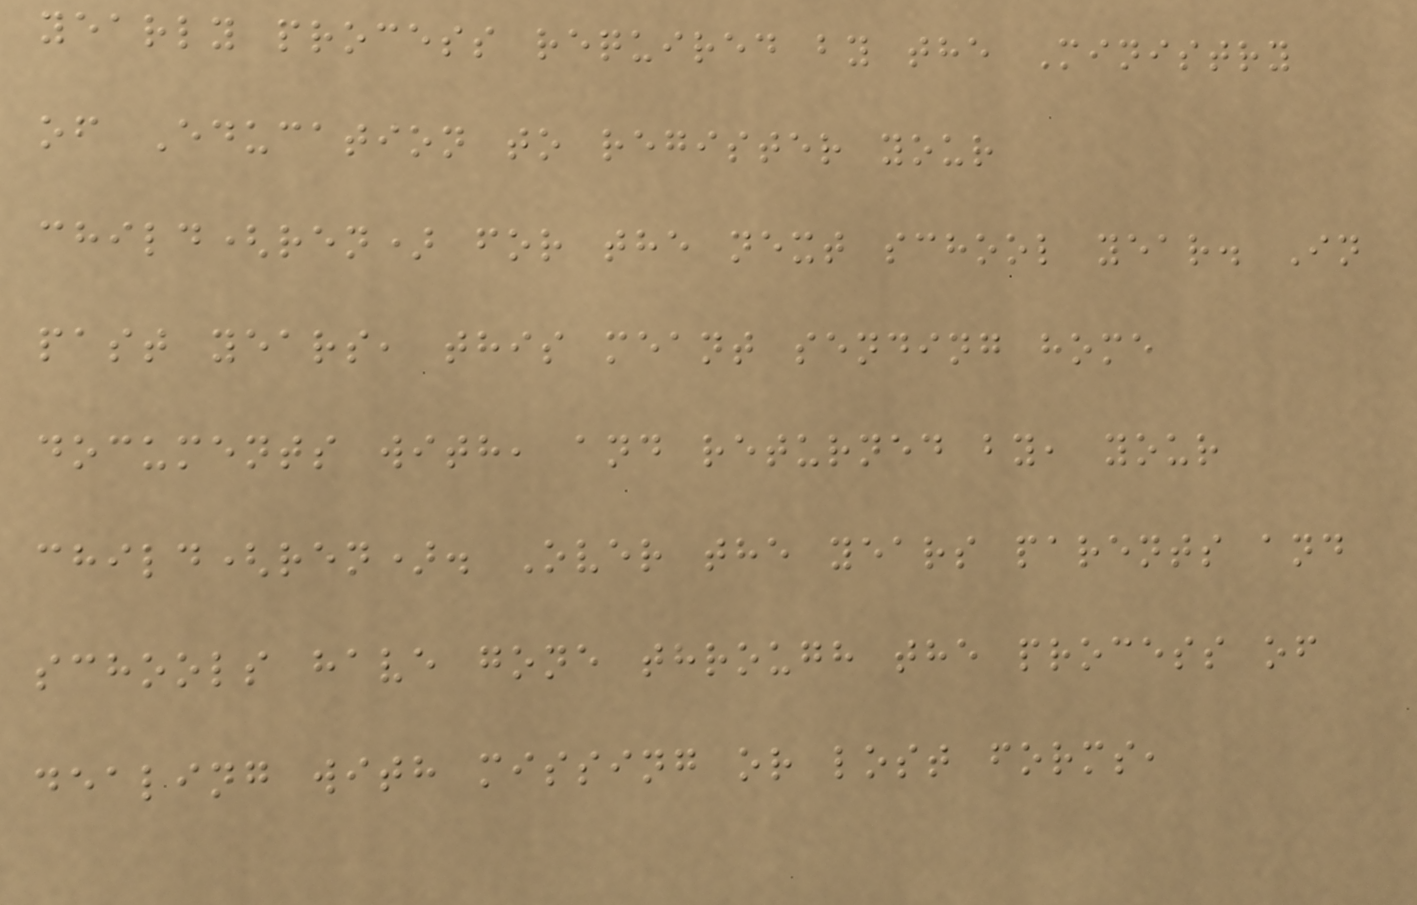yearly process required by the Ministry
of Education to register your
child(ren) for the next school year. In
past years, this meant sending home
documents with, and returned by, your
child(ren). Over the years parents and
schools have gone through the process of
dealing with missing or lost forms,
